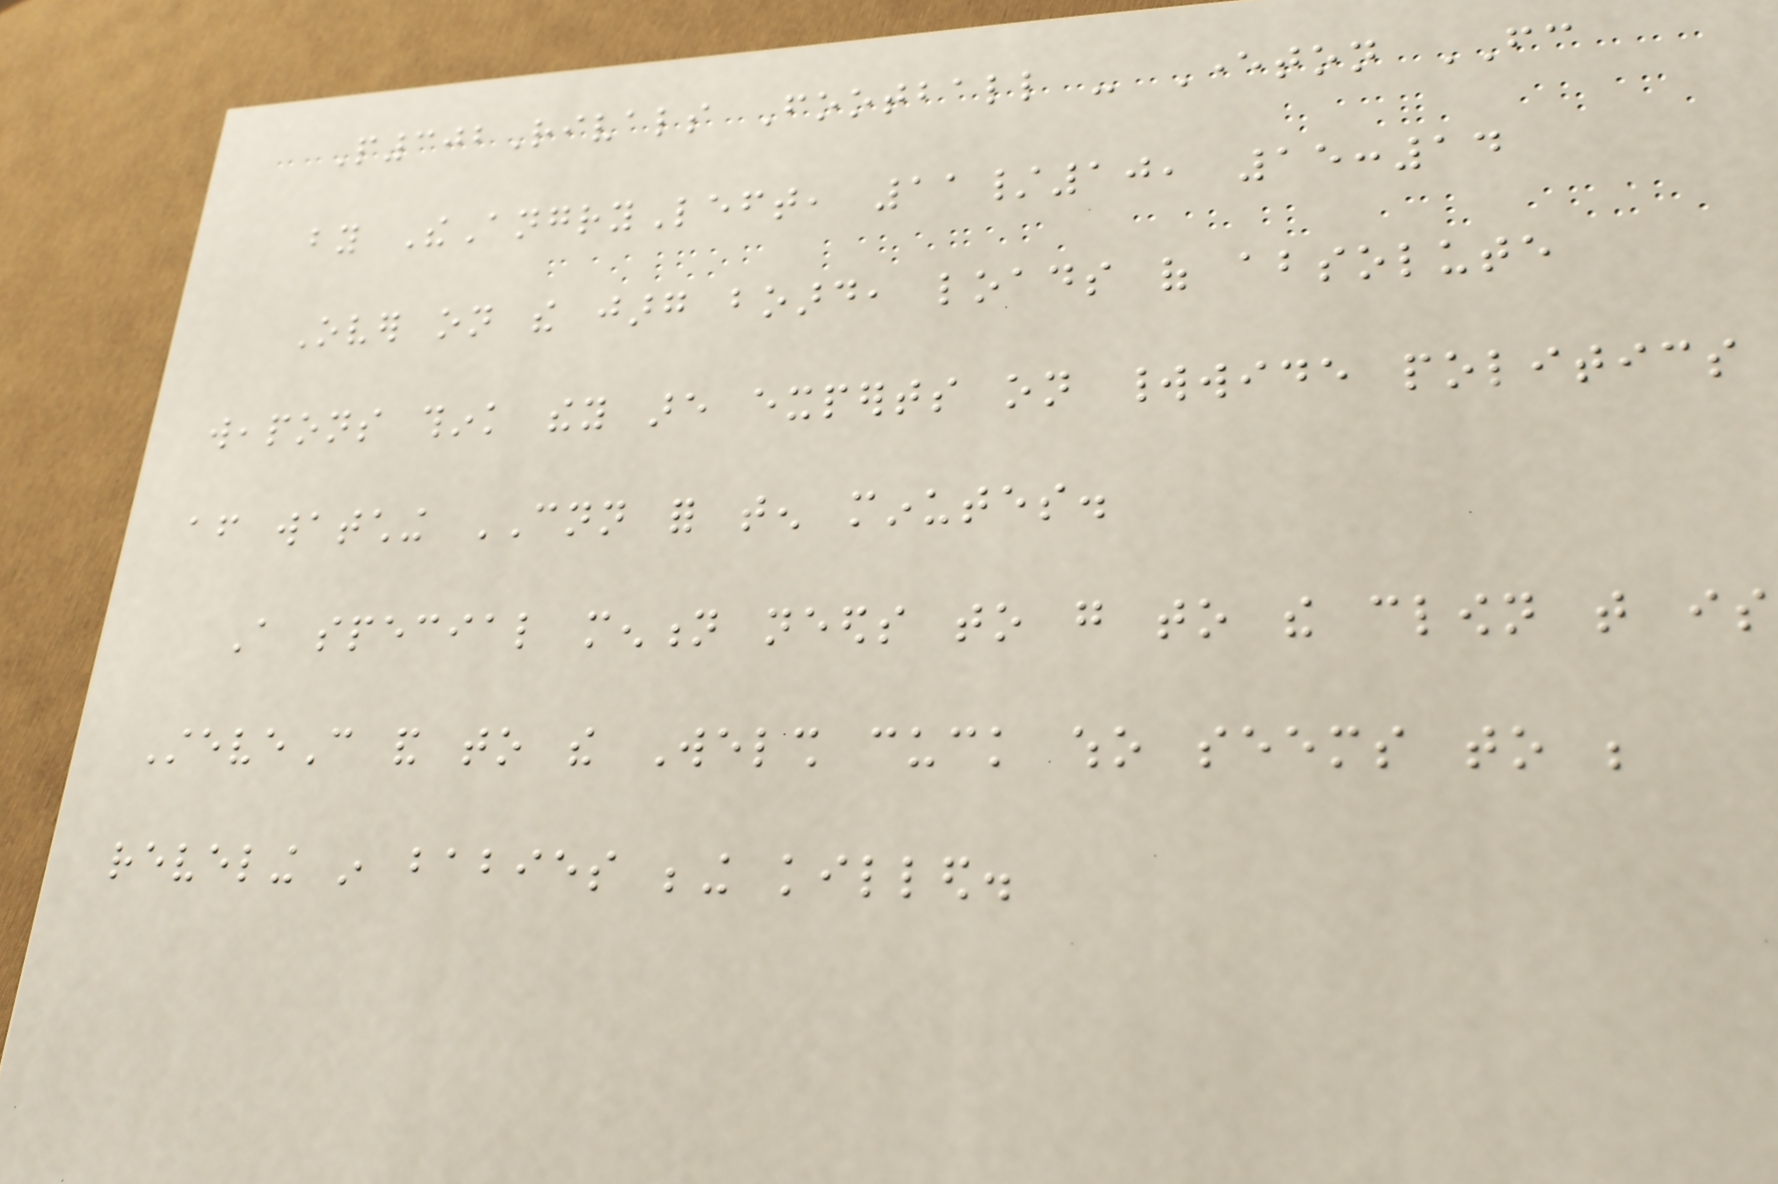P302Rivals Football - Everton FC
by TheAngryLeft, 11/10, 15:14
Over on the jarg board, loads of absolute
weapons think they are experts on worldwide politics
after watching CNN for ten minutes.
A special mention needs to go to the clown that is
SteveC and to the Welsh cuck who seems to be
reveling in babies being killed.
